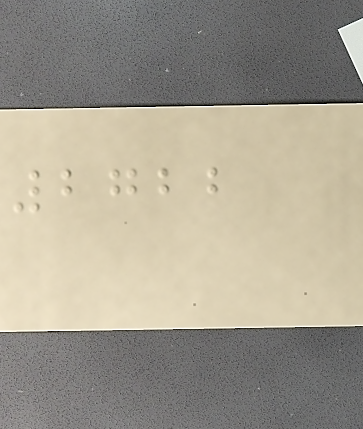2722
